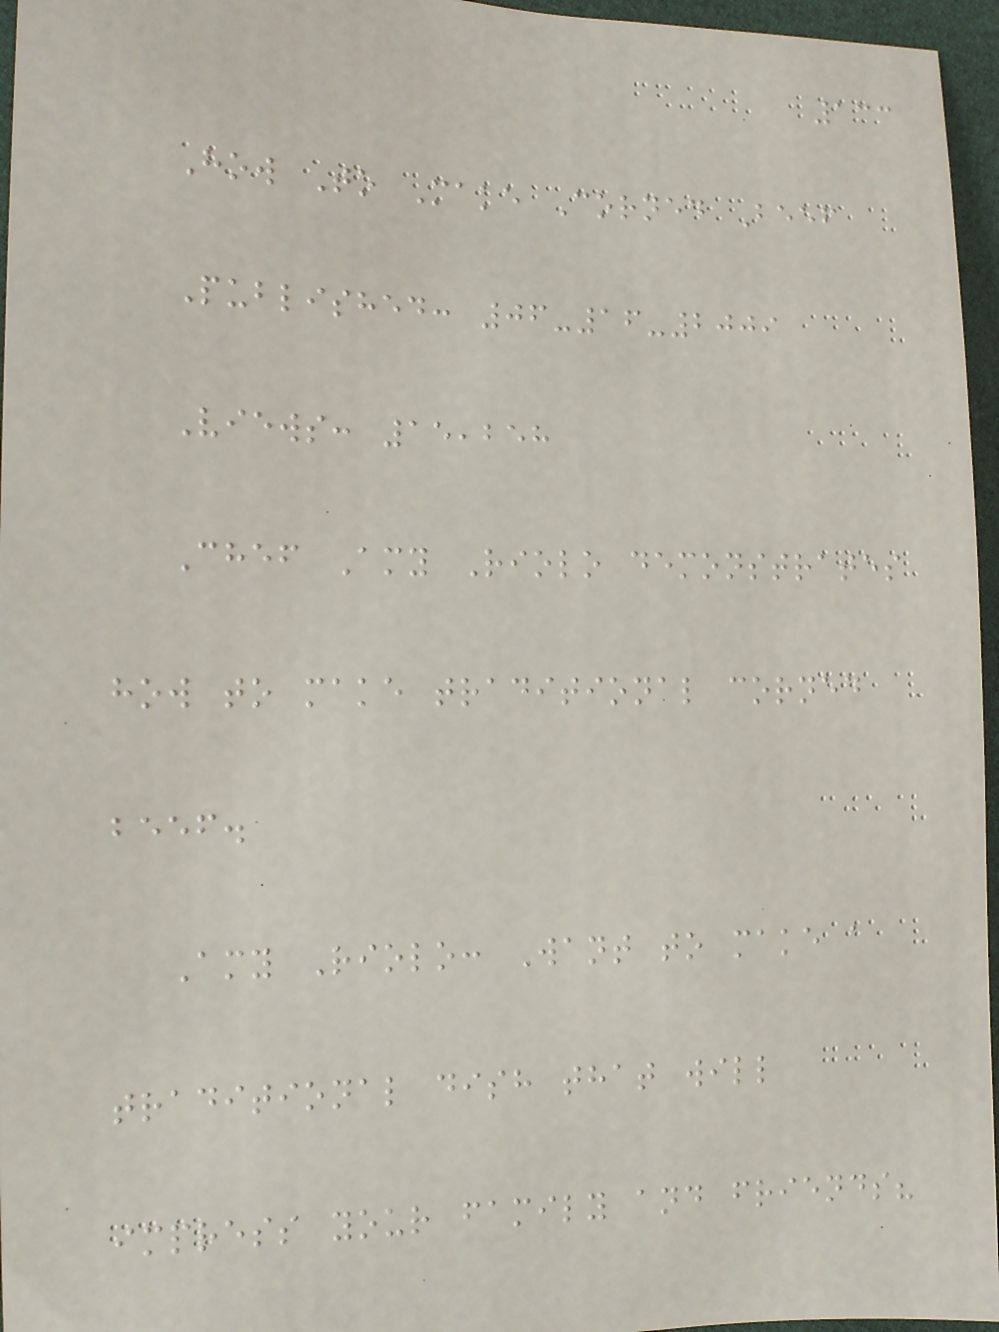133
How To Make Corned Beef
Published: 06-16-2009
Views: 15,258
Chef Amy Riolo demonstrates
how to make traditional corned
beef.
Amy Riolo: Want to make a
traditional dish that will
impress your family and friends?
